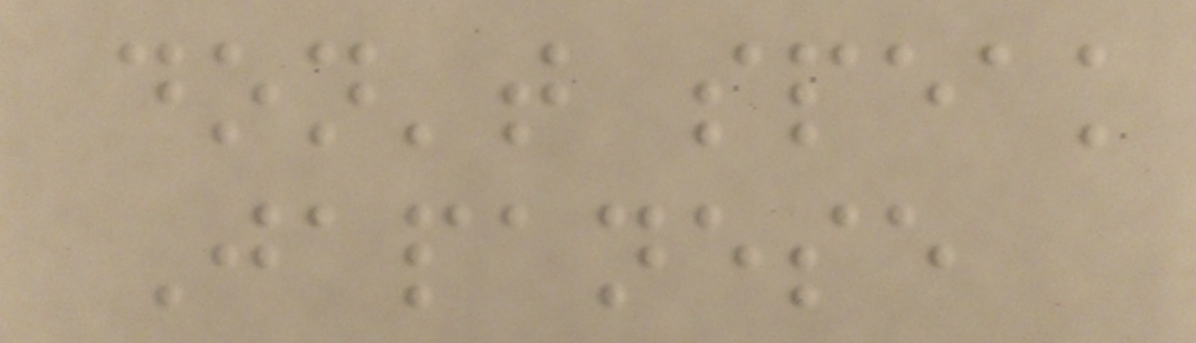don't speak
Japanese
